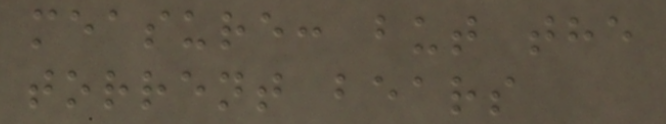measure: but the
torrent bears
